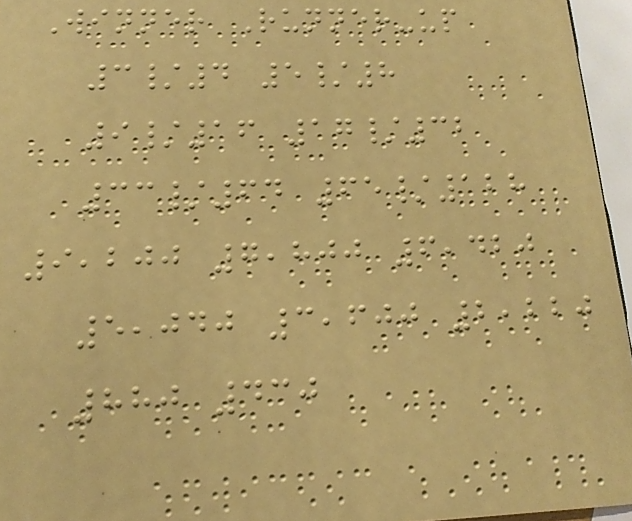Winner Runner-up
3/4 5/8
9/16 17/32
33/64 65/128
9,200 7,800 6,420
5,040 3,600 2,220
880 430
